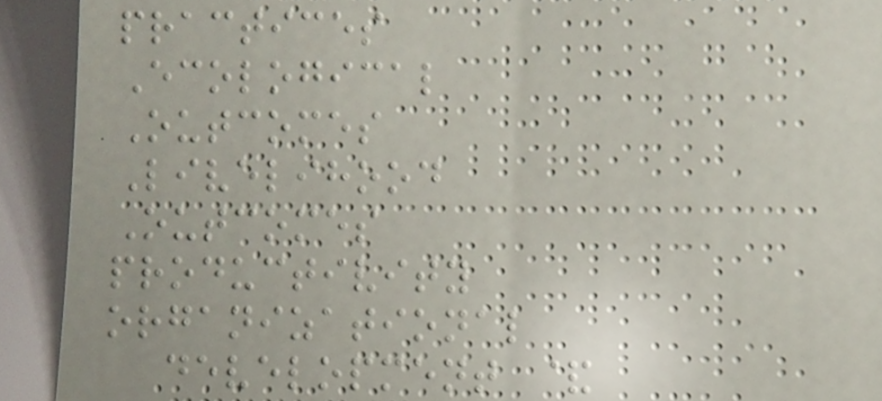practices
Ecological
Outcomes
Livelihood
Outcomes
productivity
organizational
development &
